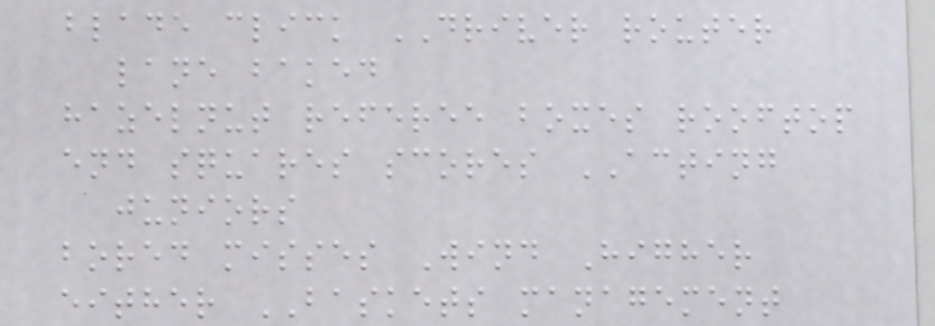blade click DRIVER router
lane baked
hazelnut referee boxes rooftop
end squares scores ACTING
juniors
bored misses Wind Higher
either BASKETS management
